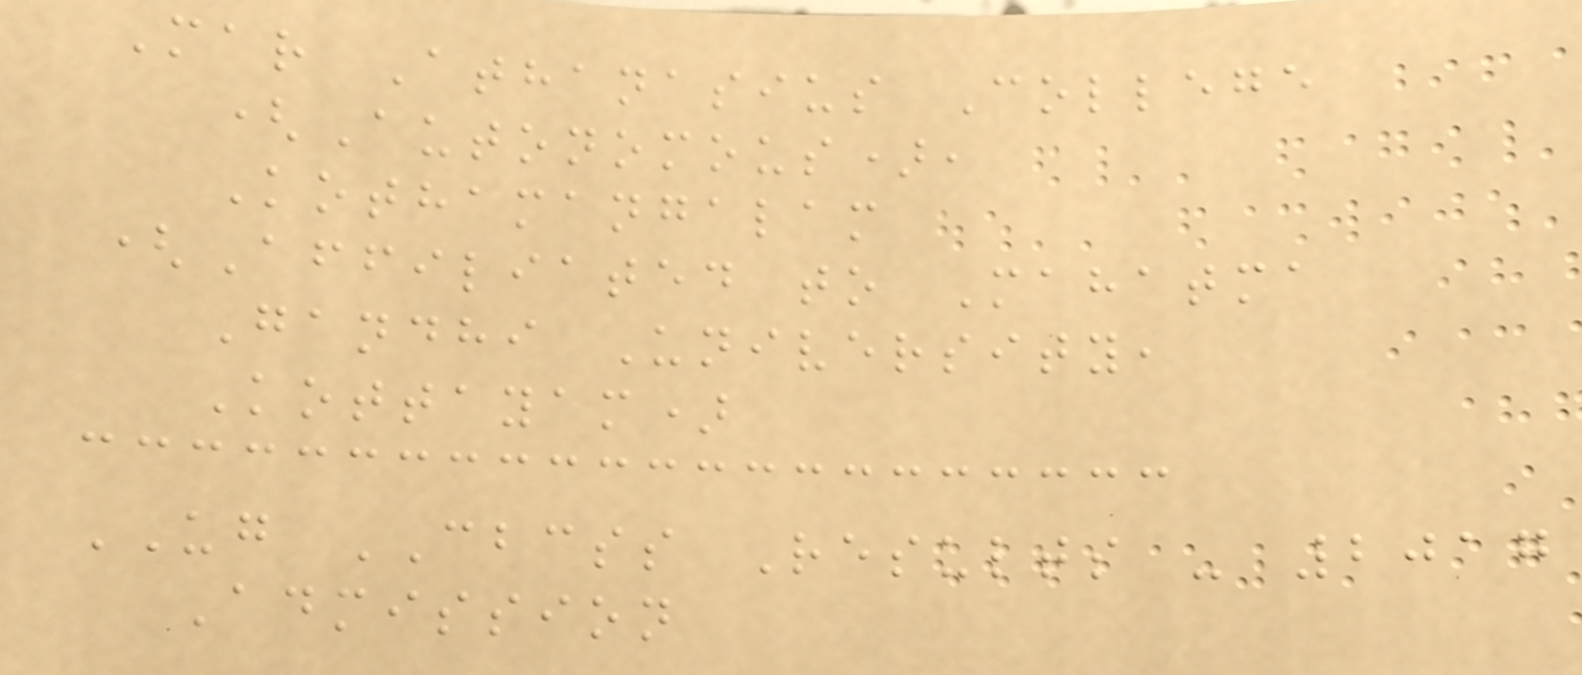Mar Athanasius College
(Autonomous),
Kothamangalam
(Affiliated to Mahatma
Gandhi University,
Kottayam)
UG CBCSS Results - 2017
Admission
